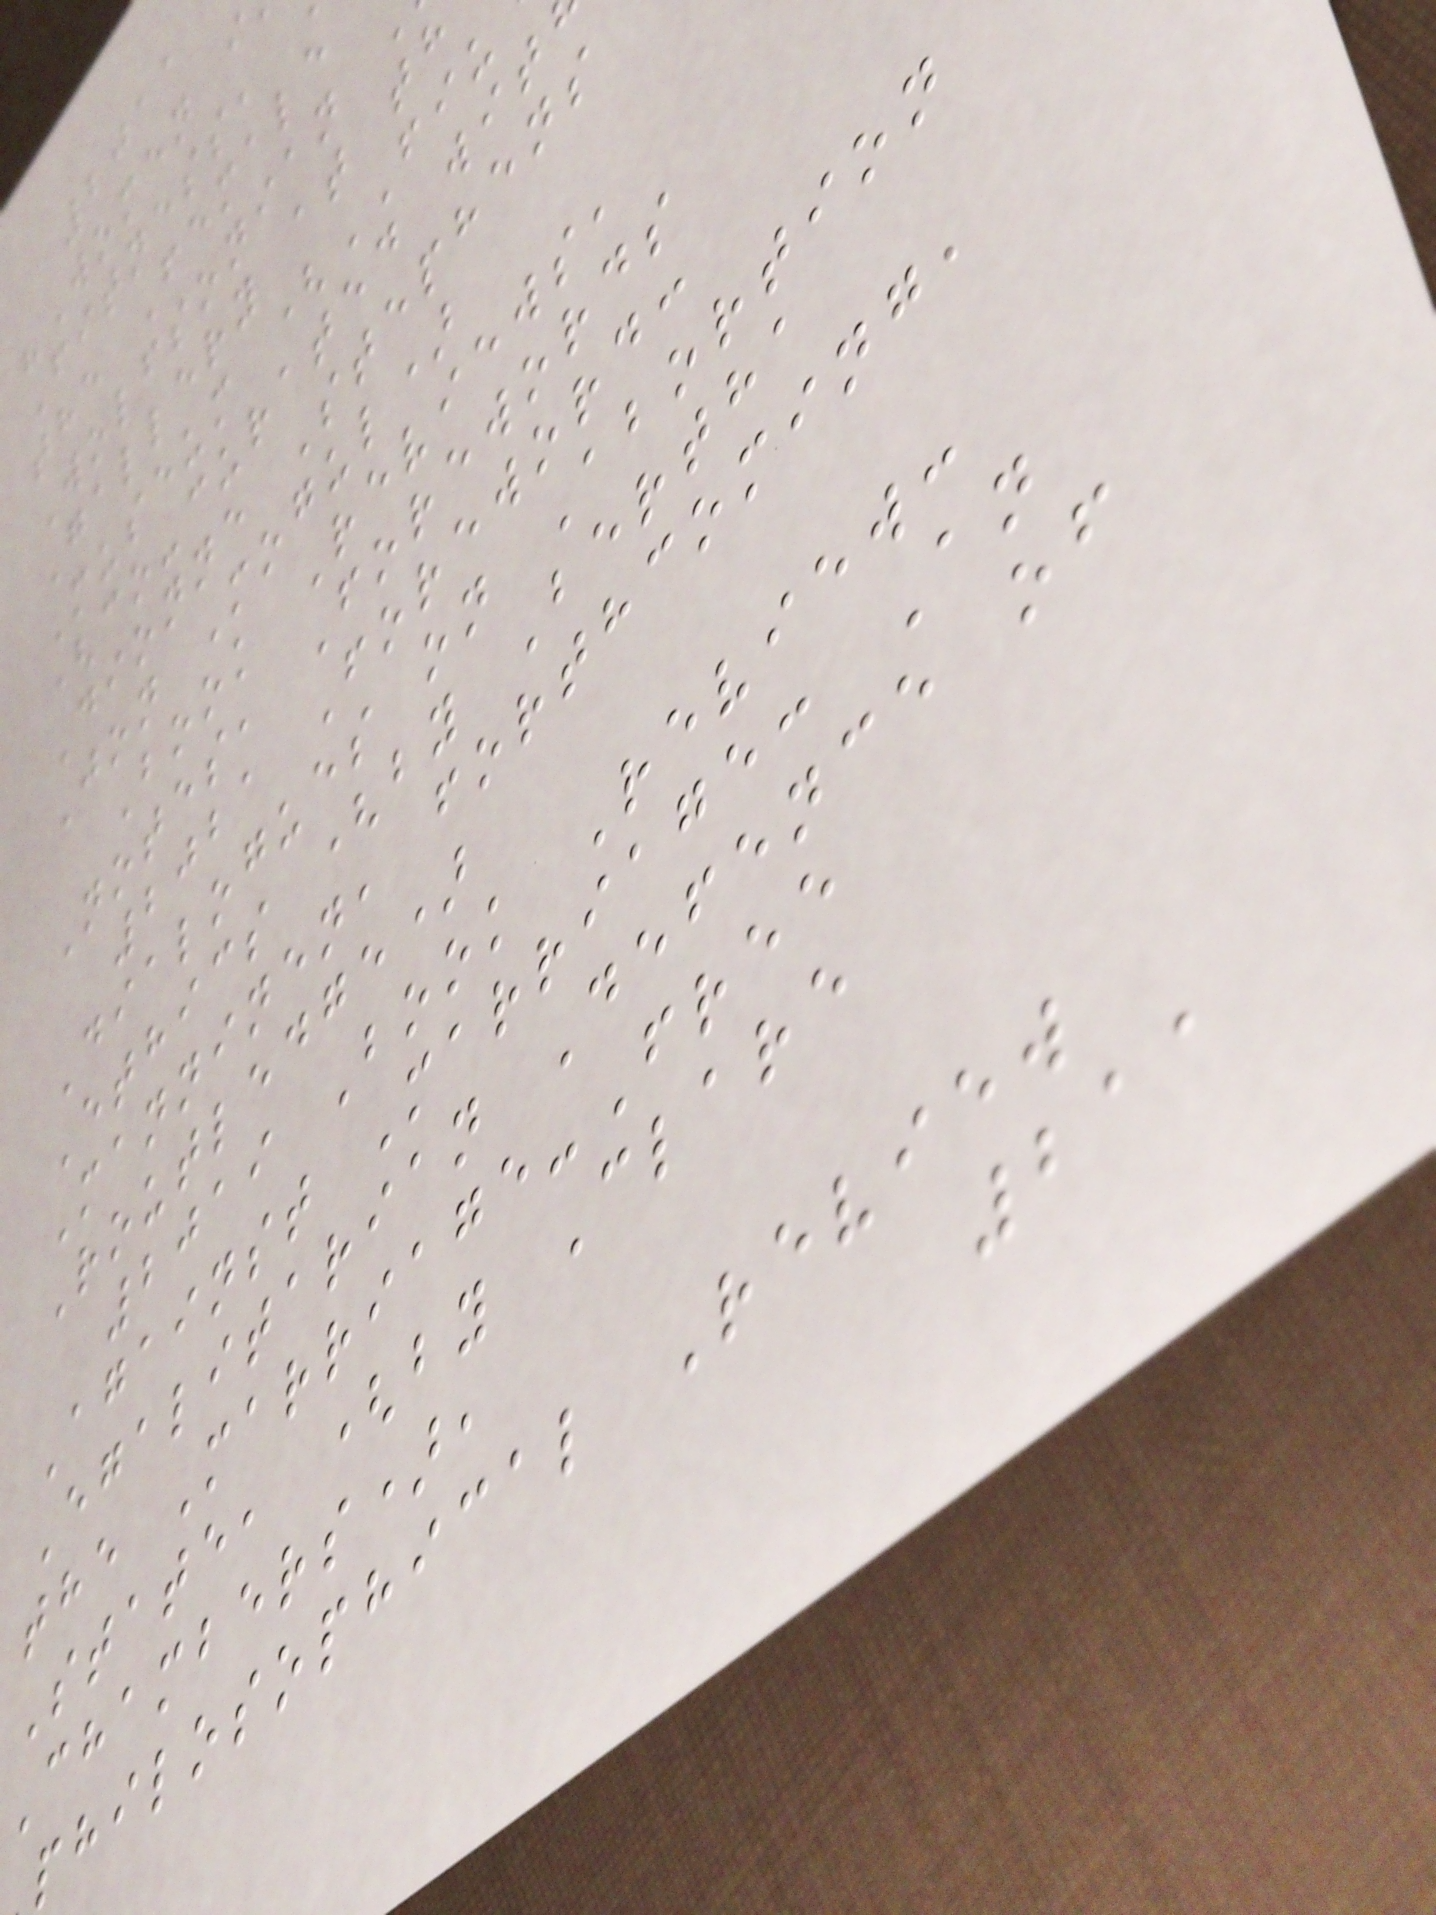2011
"Women i
Fitness,
the Female
Wolfsonian
Gallery at th
Museum (FIU
(co-curated wit
Dionne Stephens
Jon Mogul)
Book Reviews,
Notes, Forewords
2021 Foreword:
Dialogues on Abortion
Ethics (by Bertha
Manninen, forthcoming,
Routledge)
2019 Book Review:
Against Marriage: An
Egalitarian Defence of
the Marriage-Free
State, (by Clare
Chambers),
philosophical Review
211
